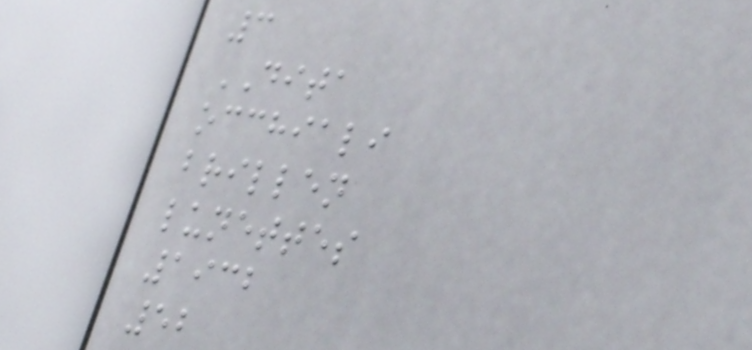3
DITA
occhiali
brillen
lunettes
1932
52
